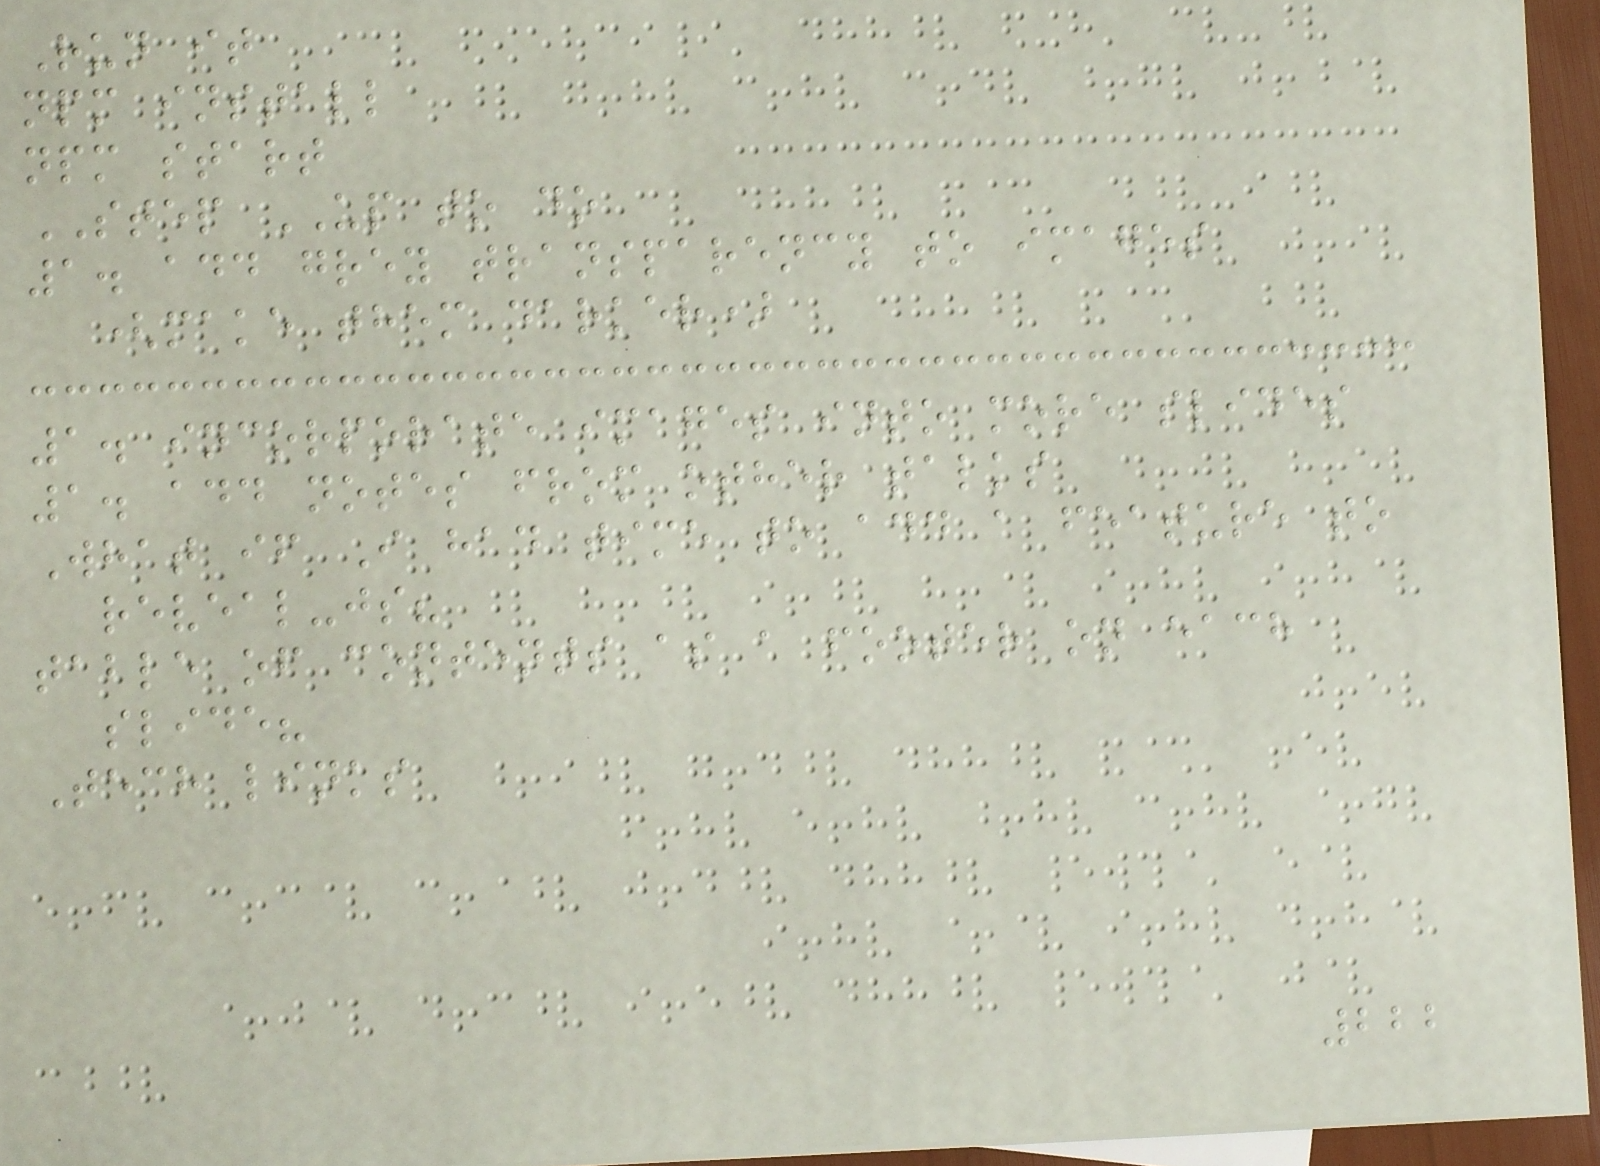Run it
npm install
npm start
STEP UP to do
1. add grey transparency to images
(make them darker)
1. incorporate images into more slides
1. add notes from other talks
What if I had time to add a feature to
reveal-js?
table of contents as a footer on each
slide?
Tech links
222
